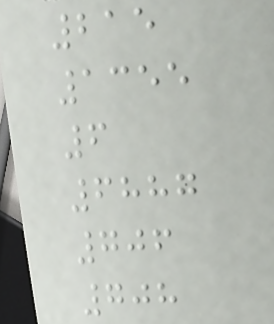215
1355
6
6887
706
708
